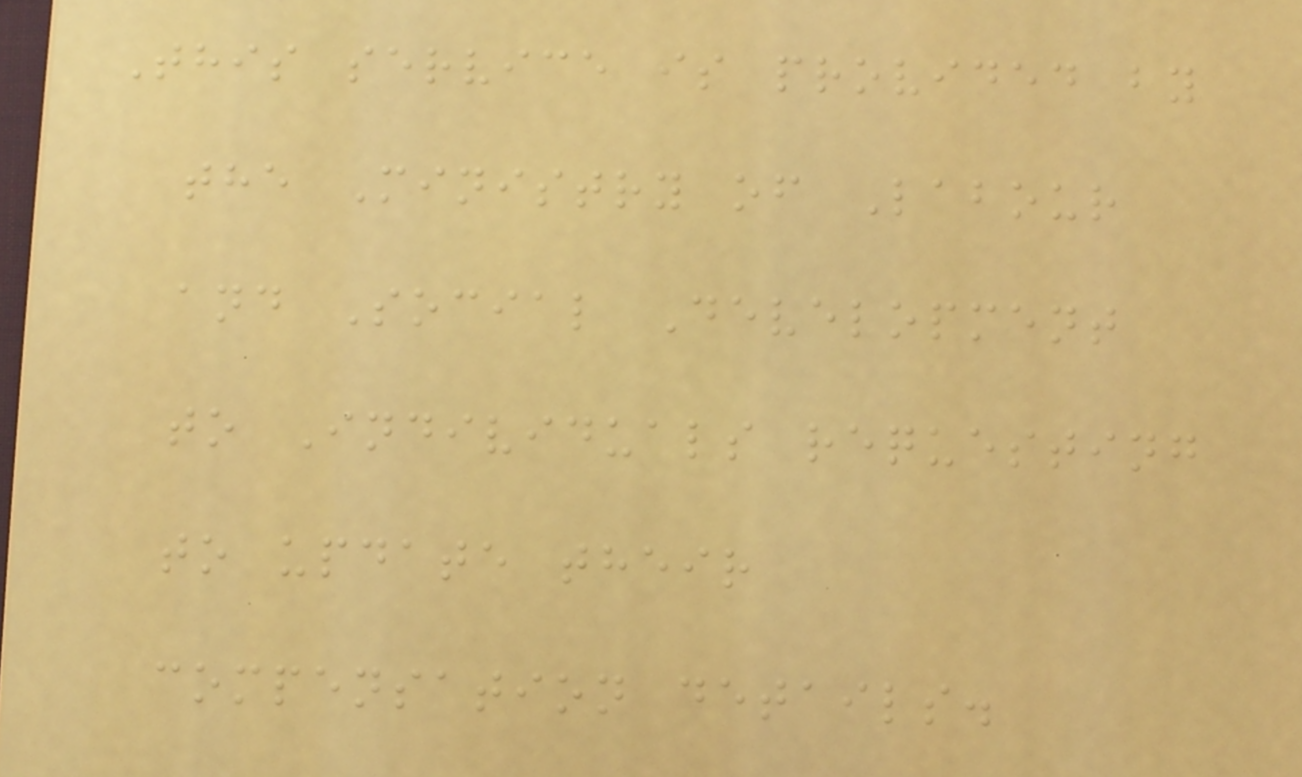This service is provided by
the Ministry of Labour
and Social Development
to Individuals requesting
to update their
compensation details.
